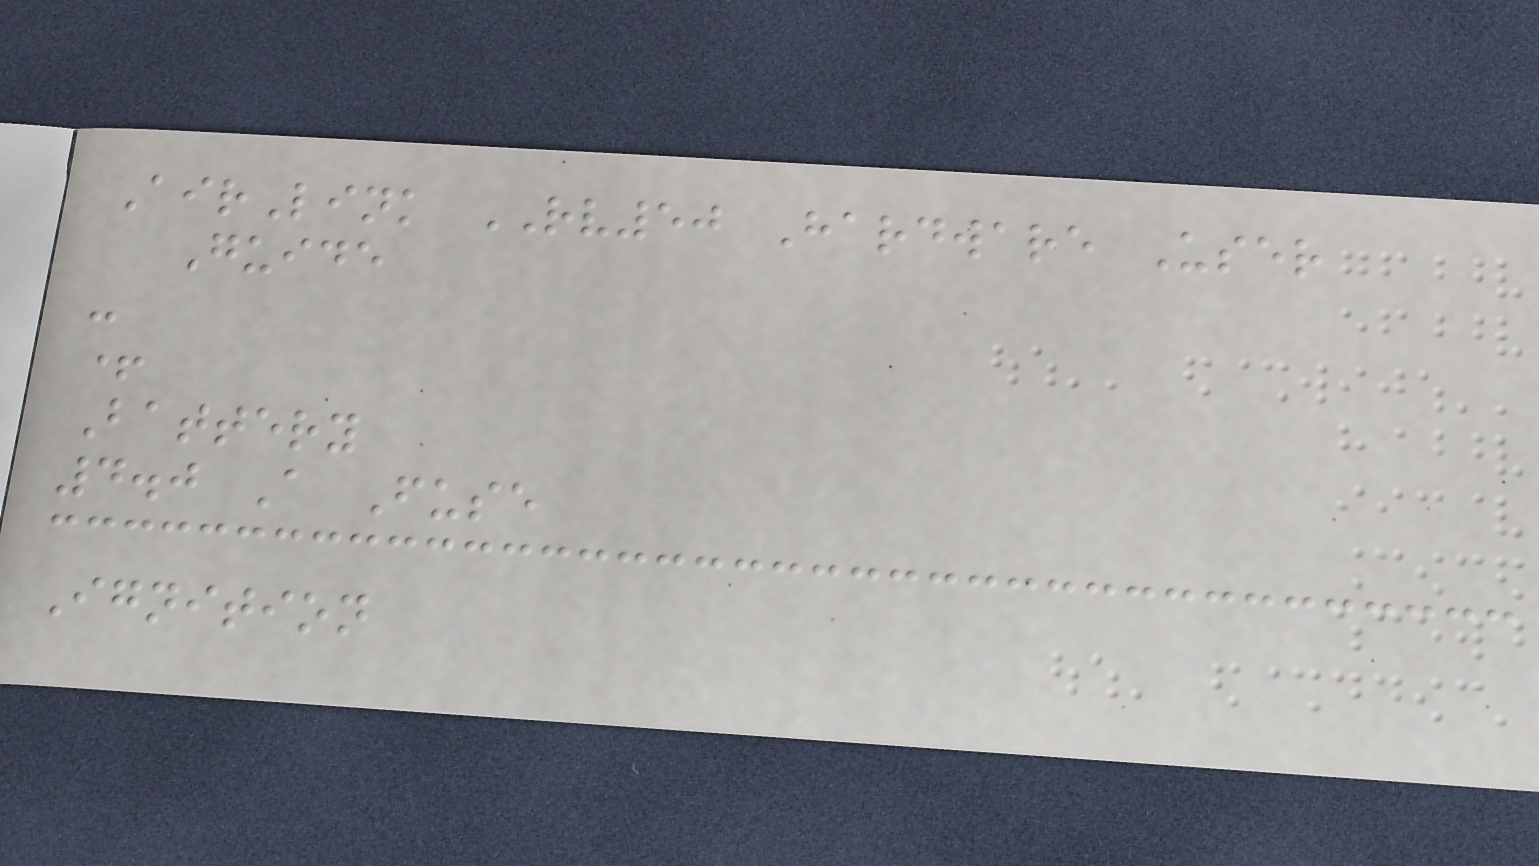AirLink RV50 Hardware User
Guide
-
+
Battery
4.0 A Fuse
Ignition
